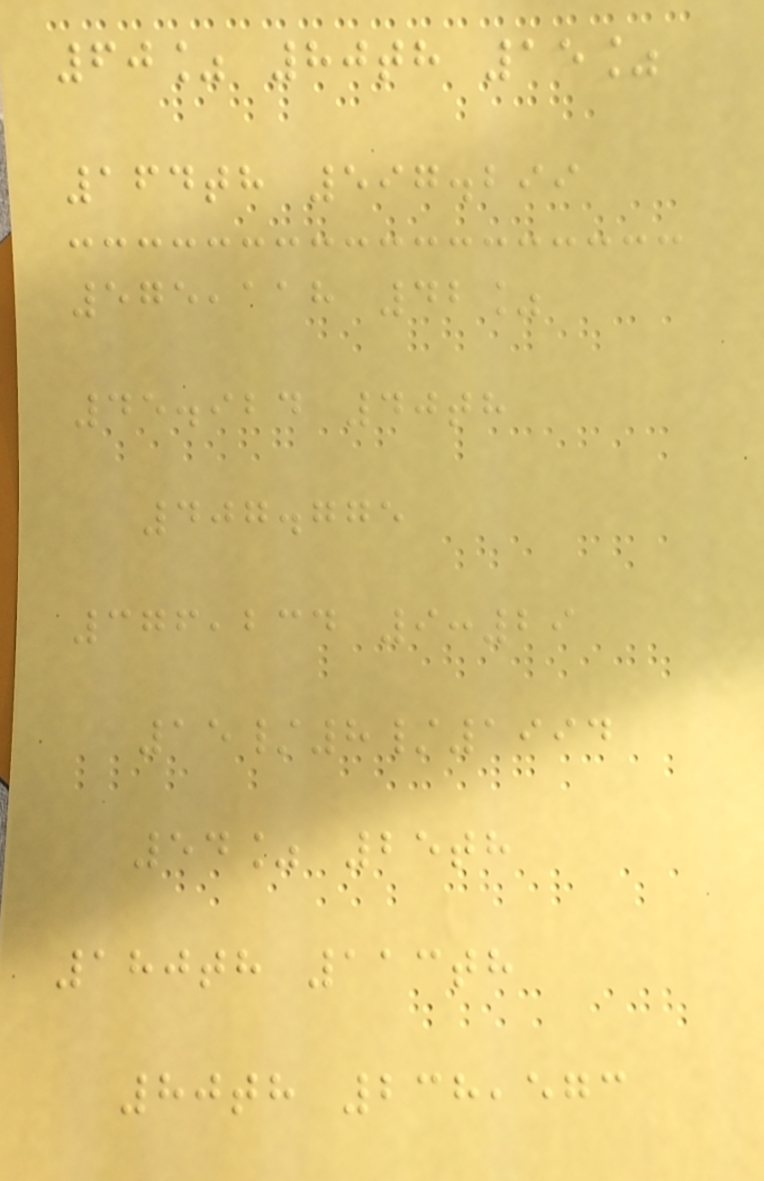60% 80th 15%
164th 597.299
575,118 42%
45.924 40th
407.775
376,234 9:29
15/8/1994
54% 25th
180th 113th
80th 238,573
